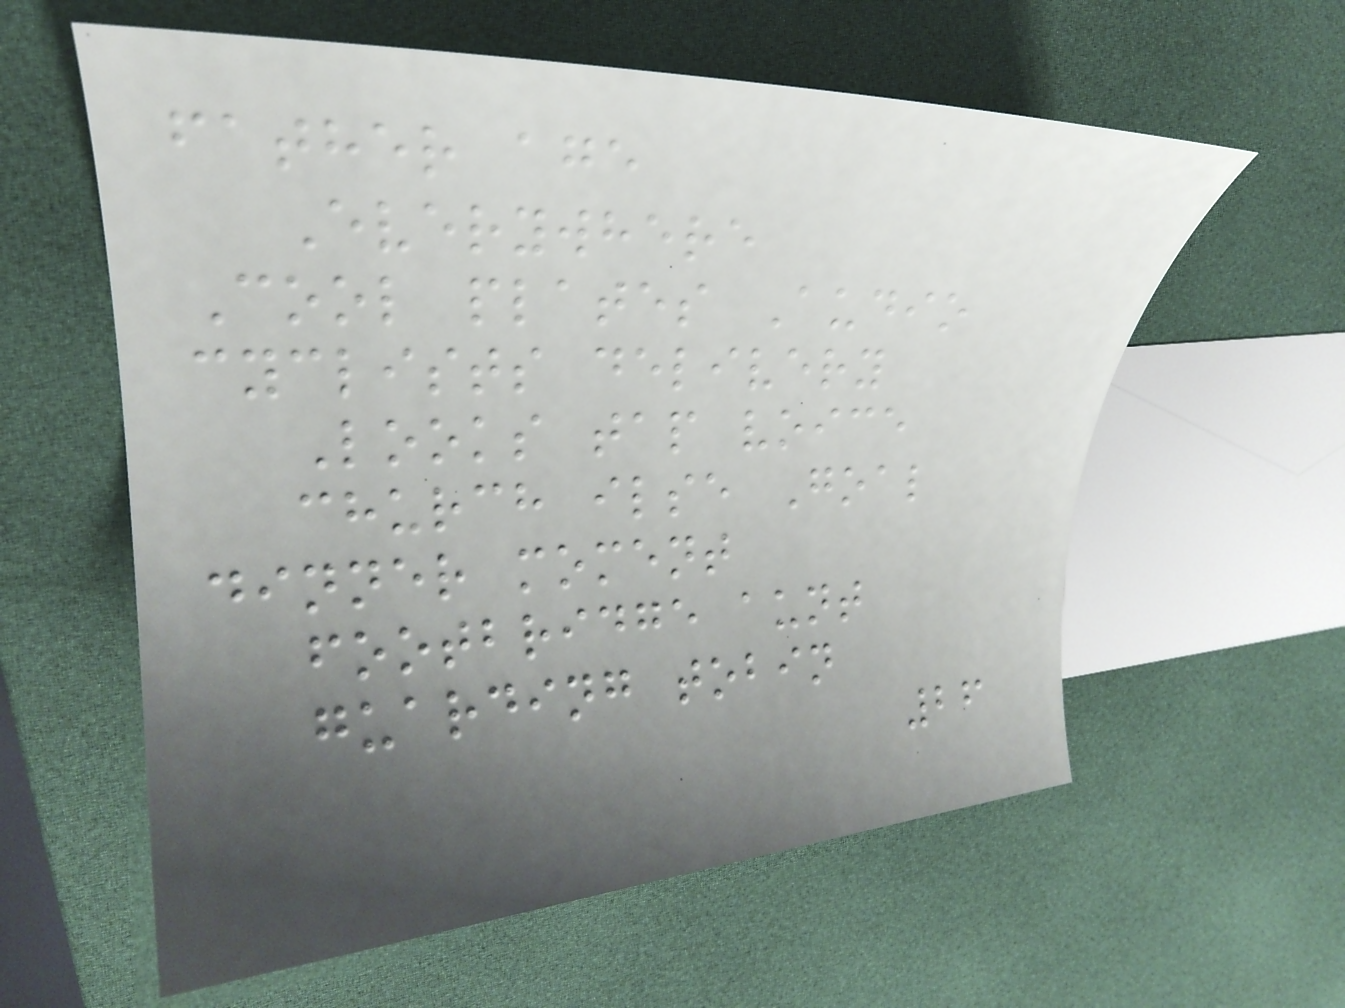father age
Everywhere
Cool plates Audio
cyclists delivery
Looks tap voice
church ilse Goal
dinner moment
footbridge aunt
guarding tobin
26
